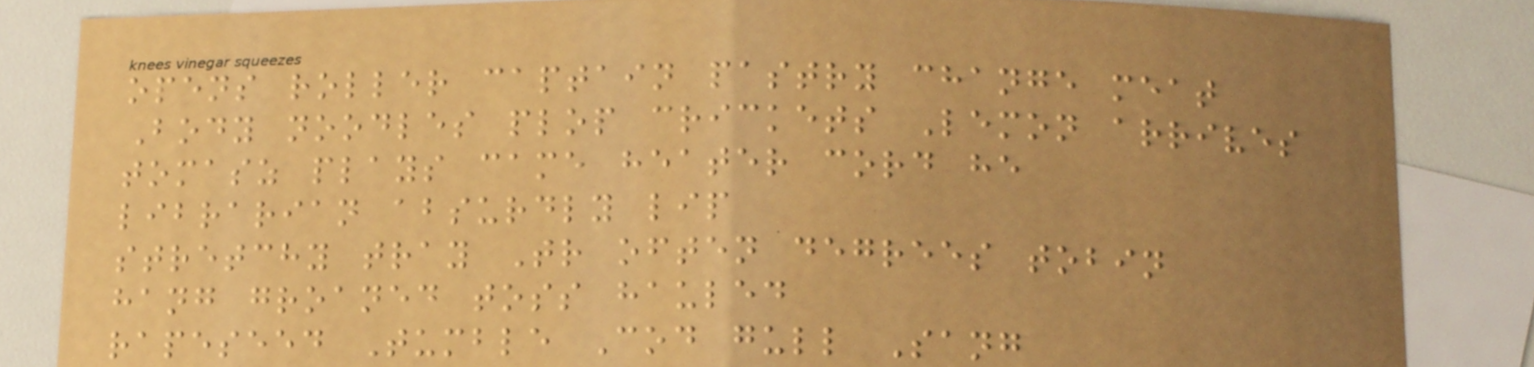opens roller captain pastry change meat
Body noodles plop crickets Lemon arrives
tomasz plays came heater cord he
librarian absurdly lip
stretchy tray Tr often degrees tobin
hang groaned toss hauled
rapeseed Tumble Cod gull Sang
